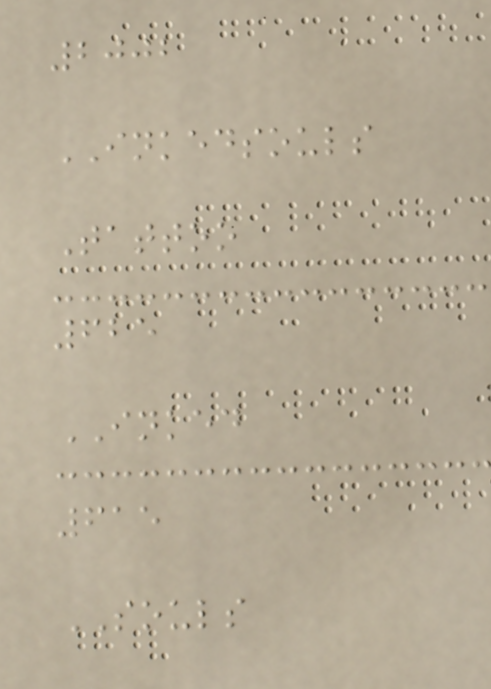2002
INKEDSOULS
Tattoo
625
INKED
615
SOULS
